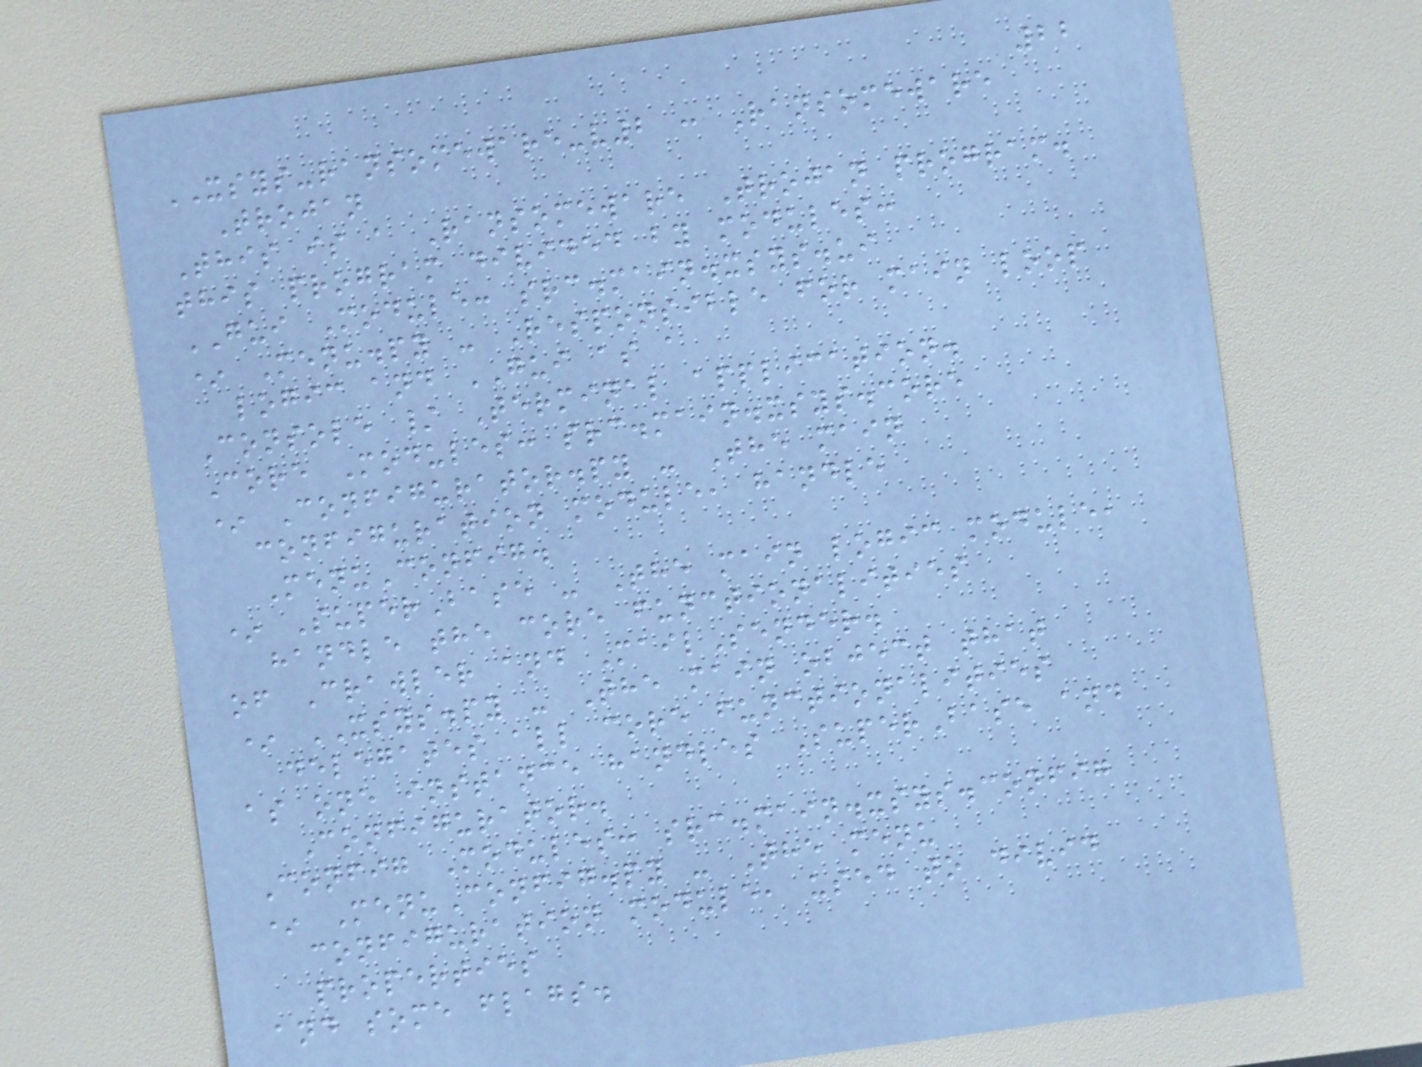22
XSYS-ransomeware-v2 : Ransomeware
Trojan
This is a Ransomeware Trojan program.
this program divided by modules:
GUI Module: src.main.xsys.ui
* Menu.py - Responsible for main loop
logic and GUI as a
Console / Terminal application.
Core Modules: src.main.xsys.core
* Configurator.py - The main
configuration module, handle
MenuConfig.
* SuperBase - The main logic module,
handle the core functionalities
of Crawler and MailSender.
* XSYS.py - The main object that
delegates all core functionalities
as one instance handles SuperBase and
Configurator.
Config Modules: src.main.xsys.config
* MenuConfig.py - The menu
configuration module, used to divid
properties
and some flags.
